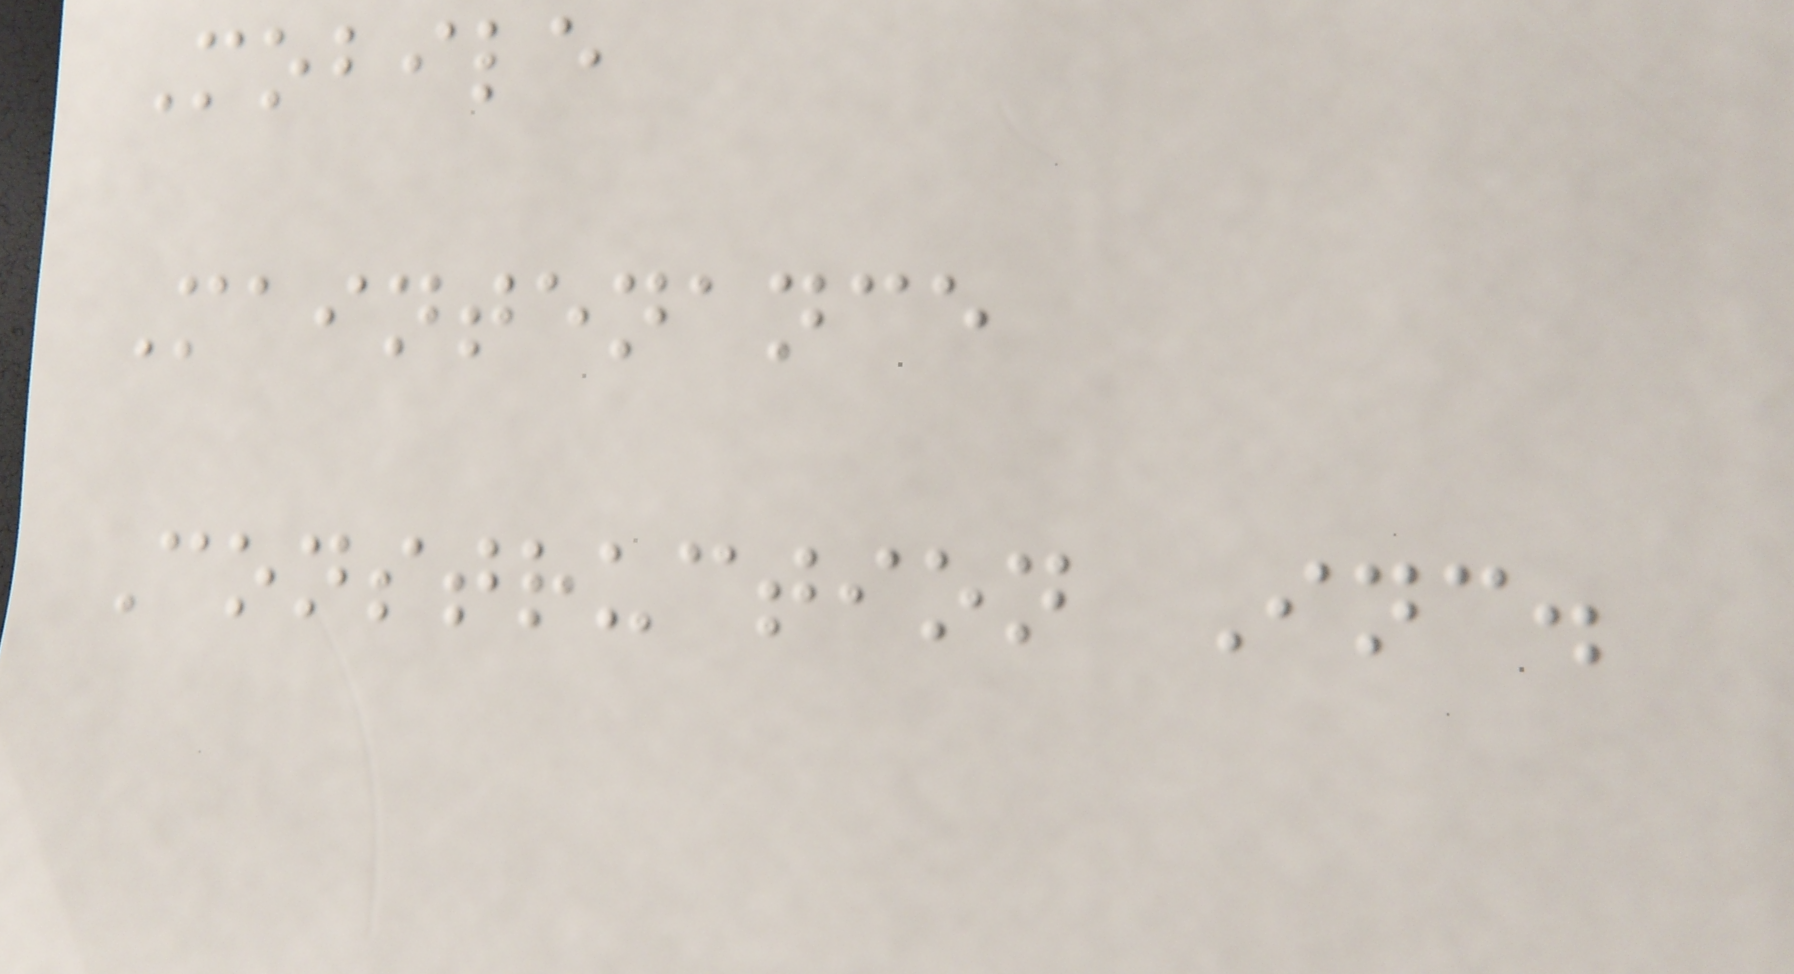Mobile
Maintenance
Construction Inc.
